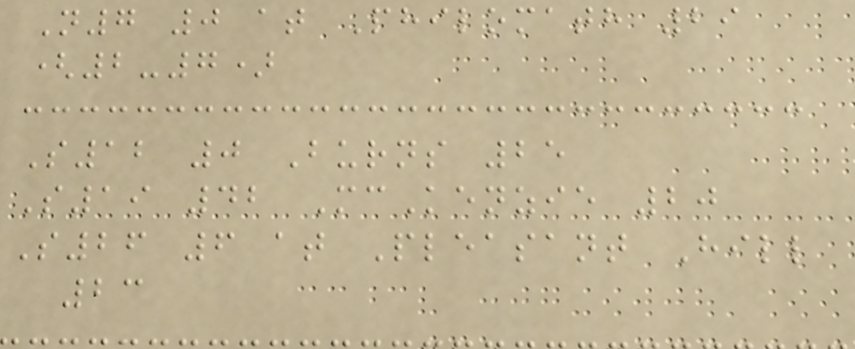N7 0 at Philomath 29
(2-7)
S12 0 Burns 25
S19 42 McKenzie 20
S26 6 at Pleasant Hill
23
